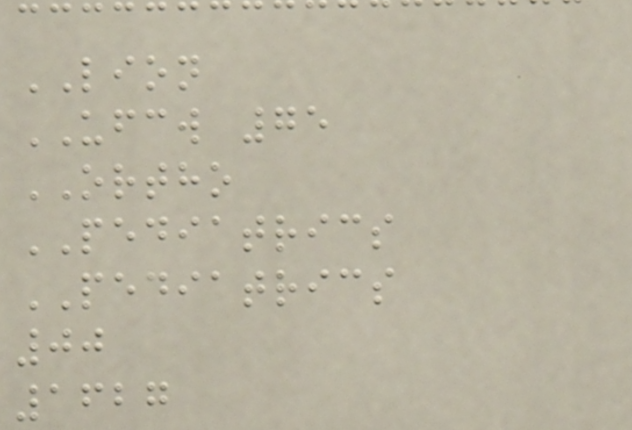LION
UFCW 75
ORTHO
PEDIATRICS
PEDIATRICS
00
1627
